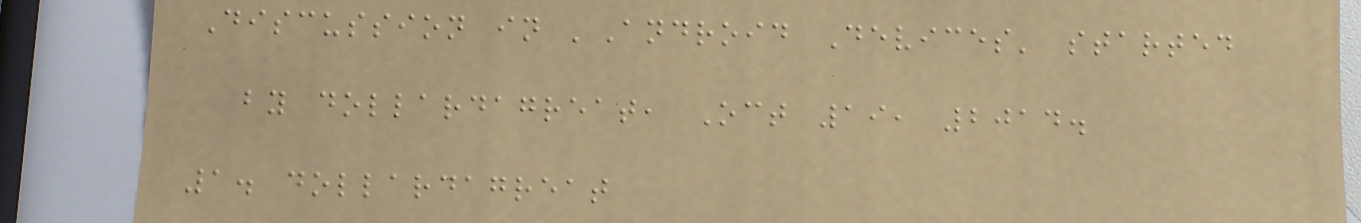Discussion in 'Android Devices' started
by dollardagreat, Oct 19, 2014.
1. dollardagreat
